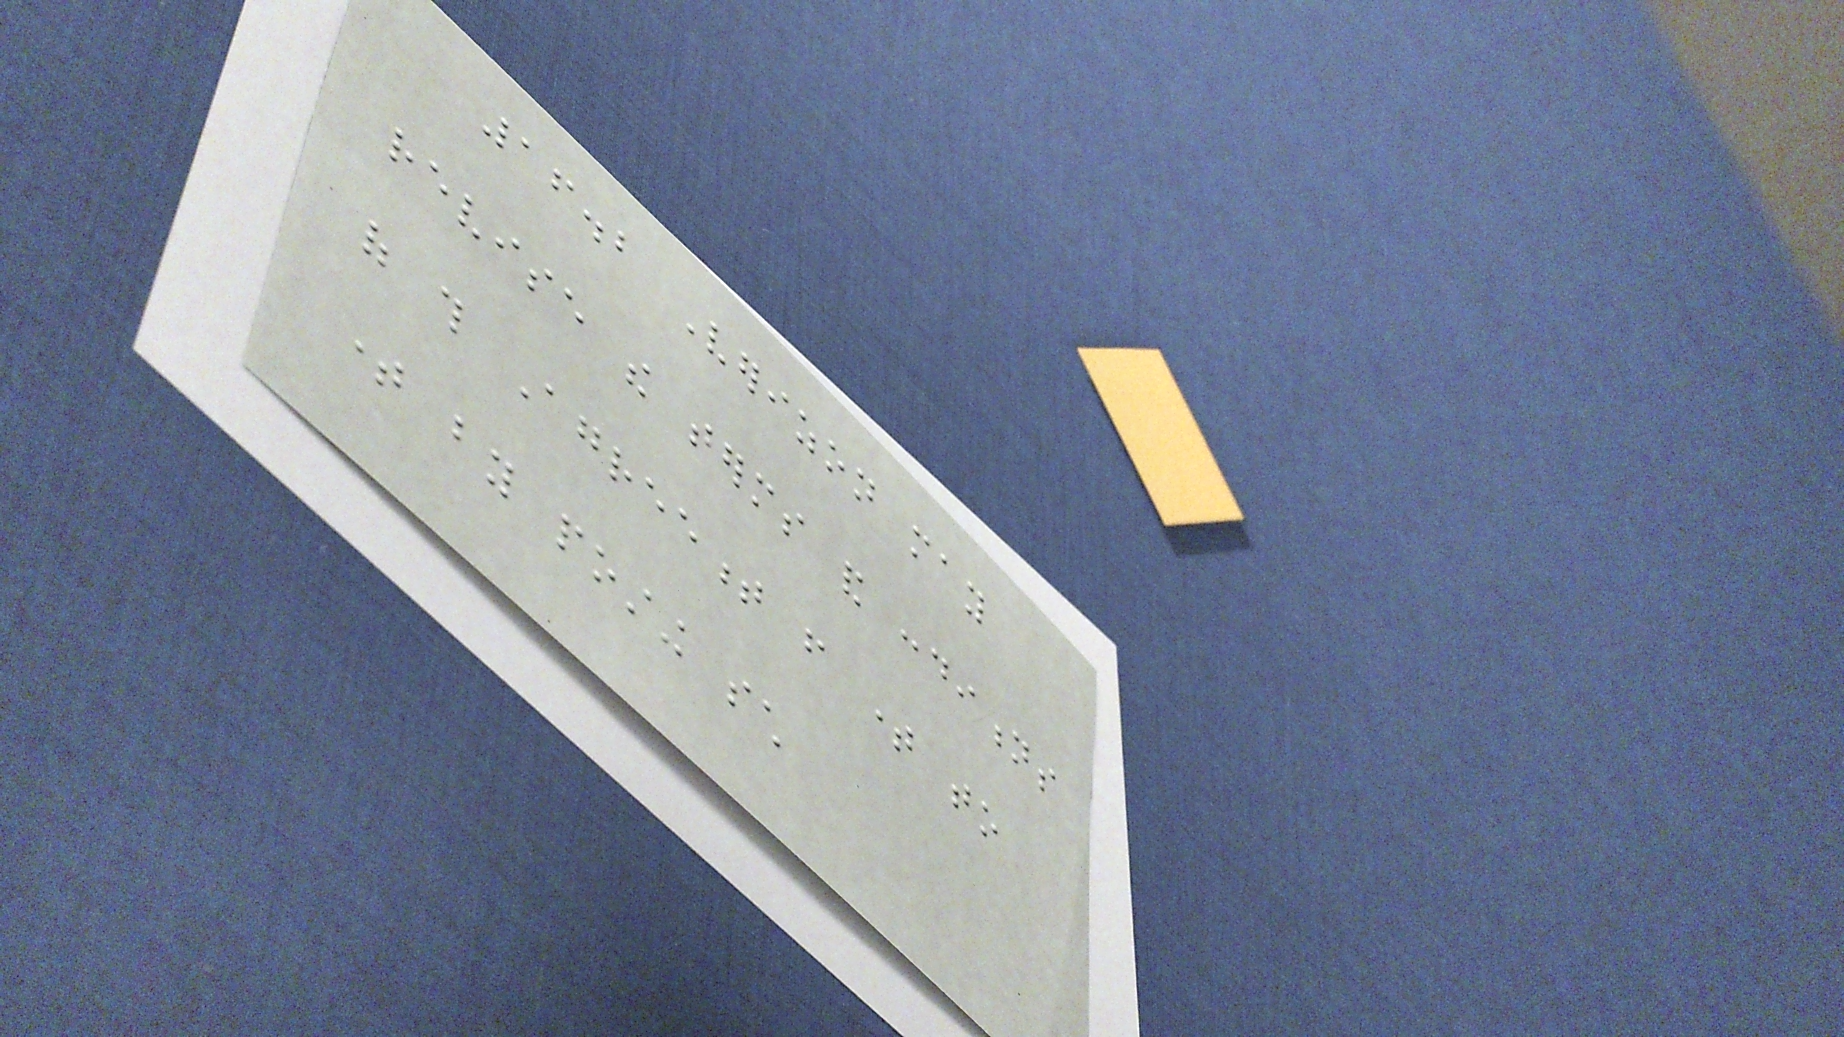16.2 Verizon may
revise the terms and conditions
of this Agreement from time to
time by posting such
